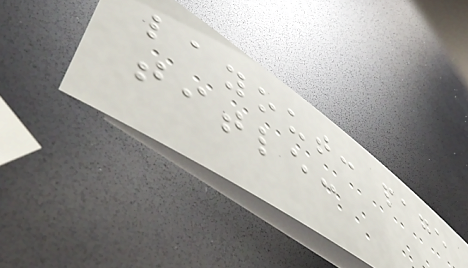layout: page
title:
